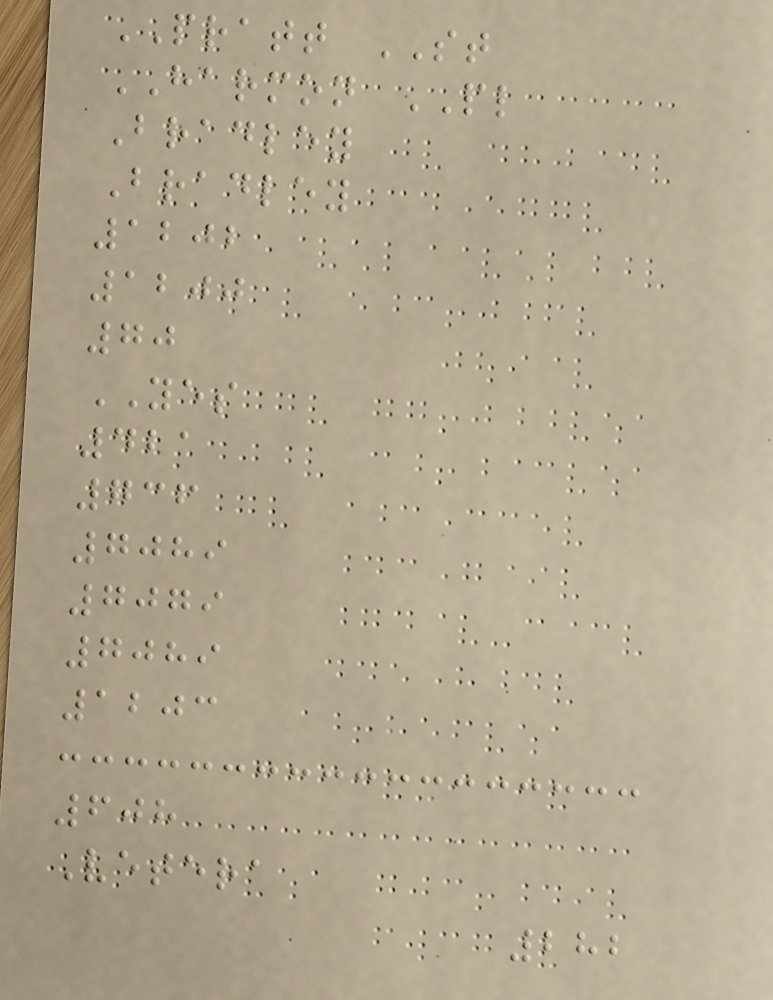PRATT ST
HARMON PL
Bradley
Bradley
1202
1200
70
YES
421
736
7089
7079
7089
1203
608
Vetera
282
